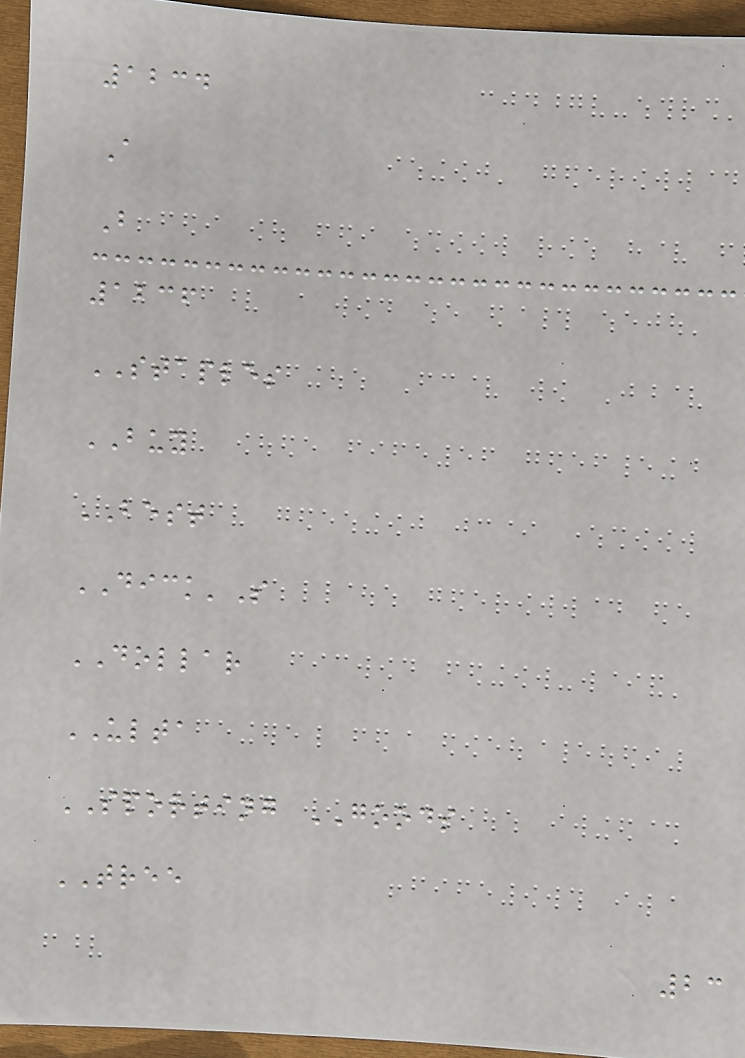1234
A
B
1236
STAPLES
BUY
BEST
DICK'S
DOLLAR
ULTA
SPORTING GOODS
TREE
23
